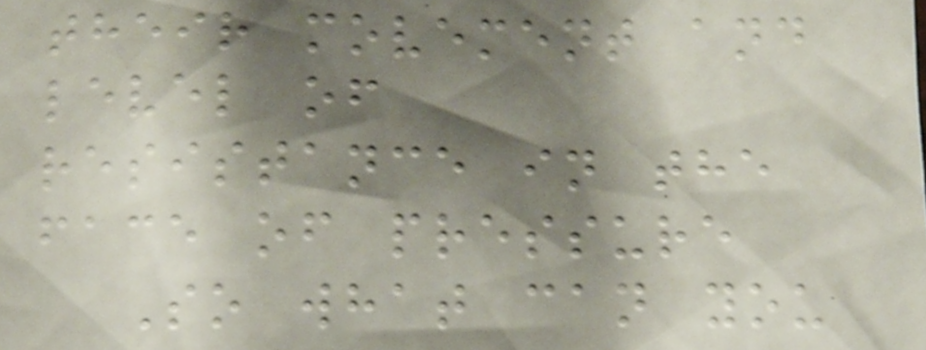their movement and
level of
resistance in the
face of pressure
So what can you
